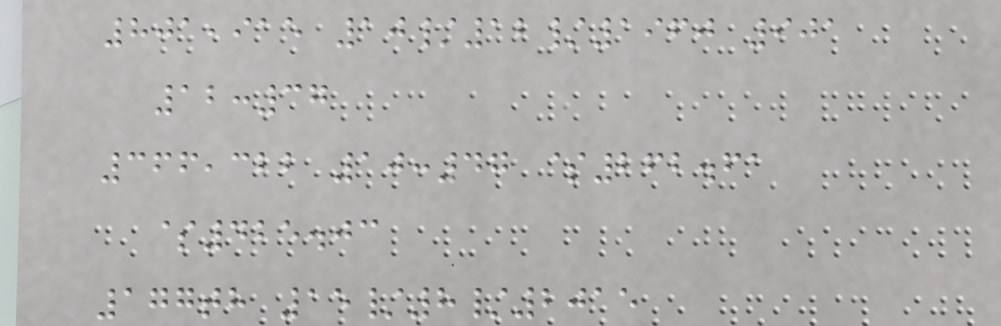801,915 10/12/1960 901
12:37
366,322 10:47 $262.61
$425.03
177th 15/8/2015
